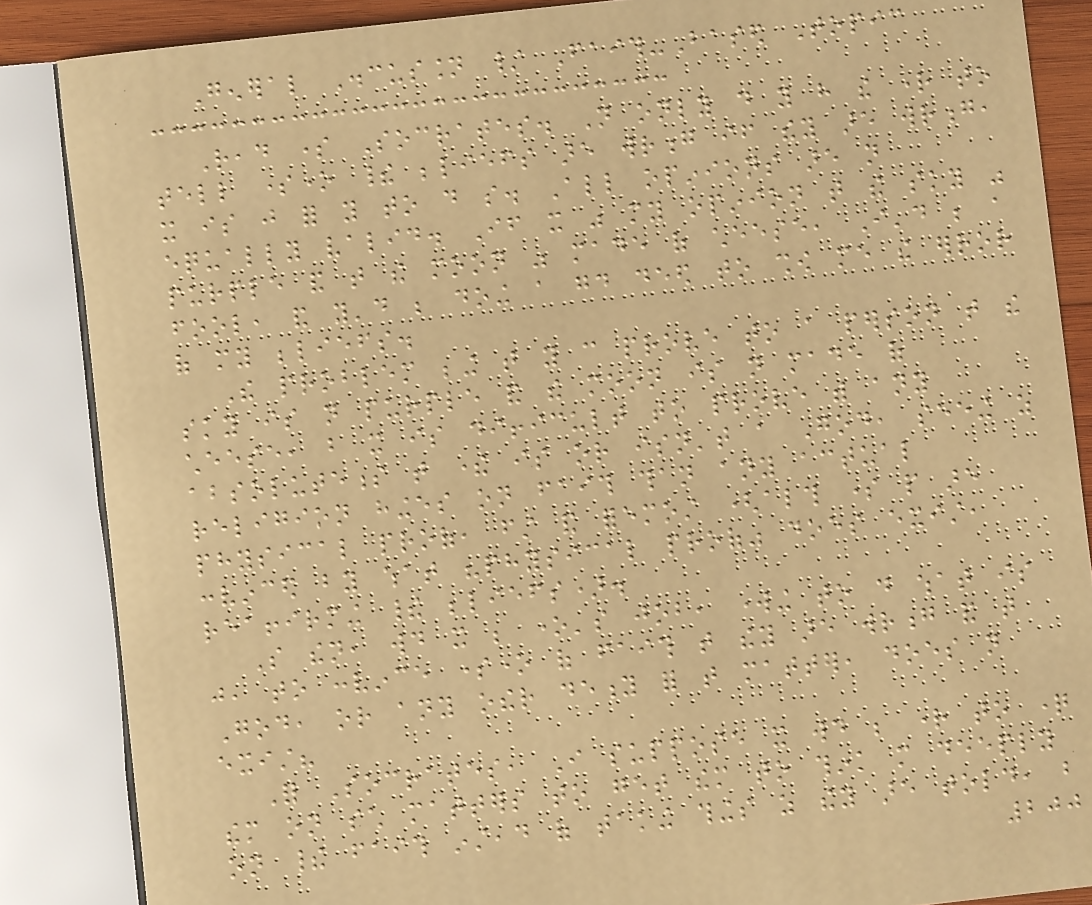General Discussion / Faith-Based Topic
Read some Socrates. Not only do you have the right to
tell someone their beliefs are wrong if they are wrong,
it is just for you to do so. All opinions are not
equally valid. If it was my opinion that the sky was
purple and that the moon was made of cheese, I'd be a
fool, and you'd be doing a good deed to show me the error
of my beliefs.
The problem being that you can prove to a person that the
sky is not purple and the moon is not made of
cheese, but it is difficult to prove with any
absoluteness that there is or isn't a God, seeing as
religion hinges on faith than any actual
physical proof, first and foremost (although some people are
convinced by what "physical proof" does exist,
reaffirming their beliefs).
So then, would it be one's job, working to do what is
just, to convince someone of faith that they are wrong and that
God, or any other deity for that matter, does not
exist?
For Socrates, I suppose it would be right to question
them on such matters to get them to think more deeply
on their faith instead of taking things as they are told, but
200
